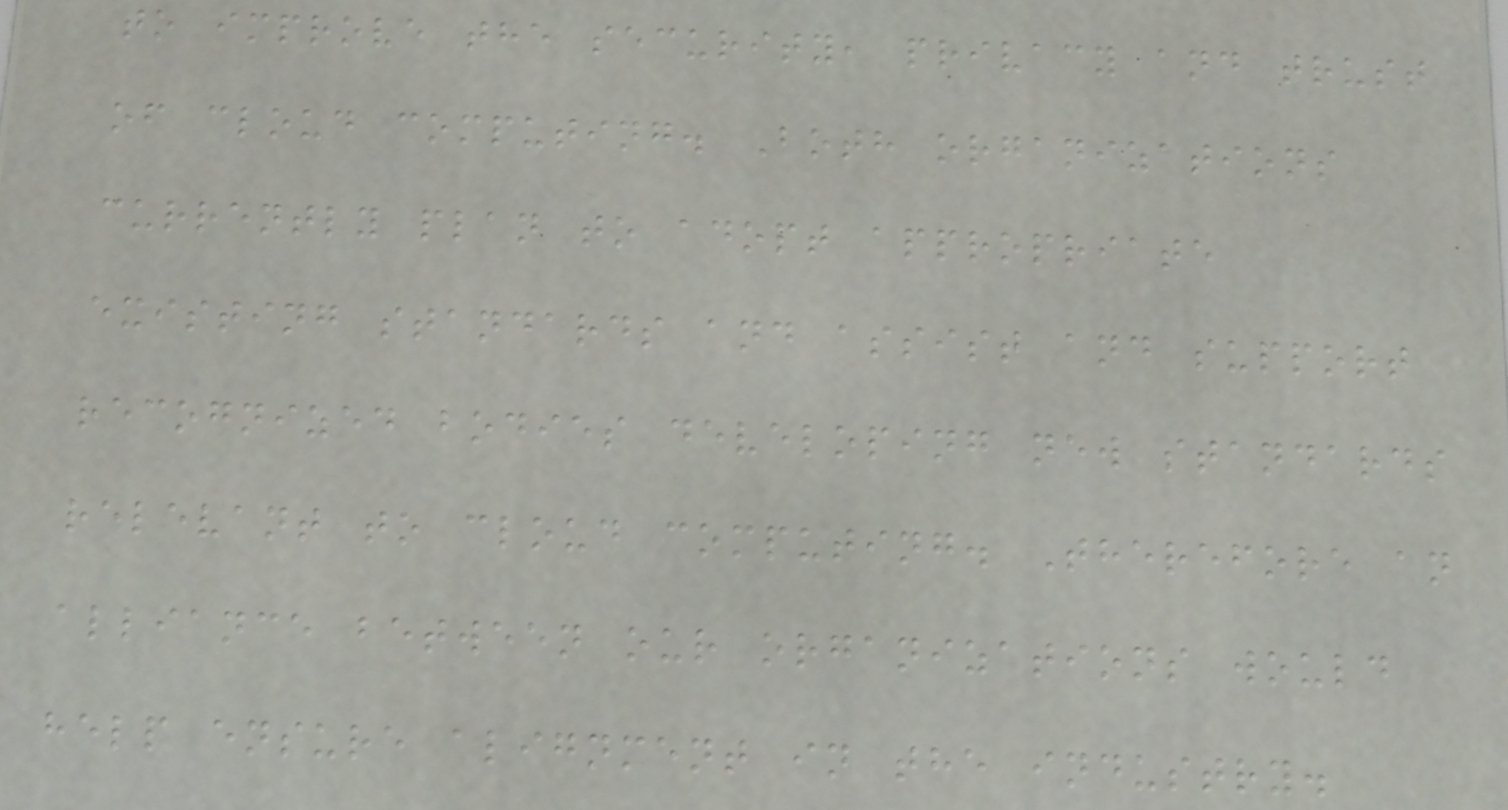to improve the security, privacy and trust
of cloud computing. Both organizations
currently plan to adopt appropriate
existing standards and assist and support
recognized bodies developing new standards
relevant to cloud computing. Therefore an
alliance between our organizations would
help ensure alignment in the industry.
